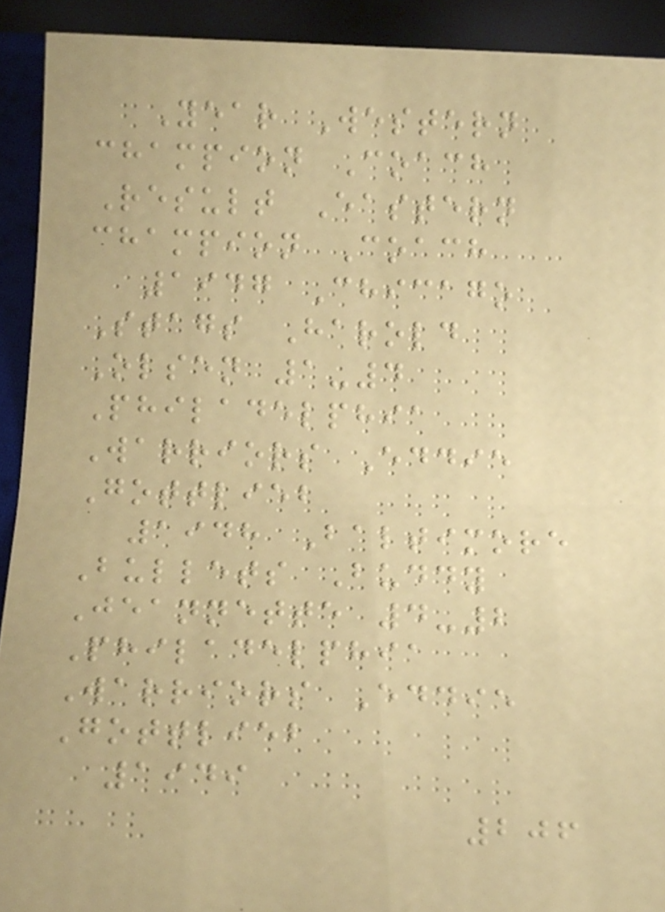Year Western
champion Coach
Result Eastern
champion Coach
1947 Chicago
Stags Harold
Olsen 1-4
Philadelphia
Warriors Eddie
Gottlieb
1948 Baltimore
Bullets Buddy
Jeannette 4-2
Philadelphia
Warriors Eddie
Gottlieb
1949
206
